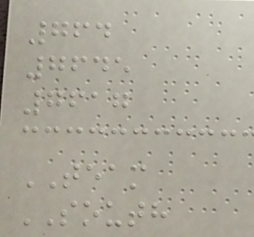764
7645
7617
TEAM
SOUTH
